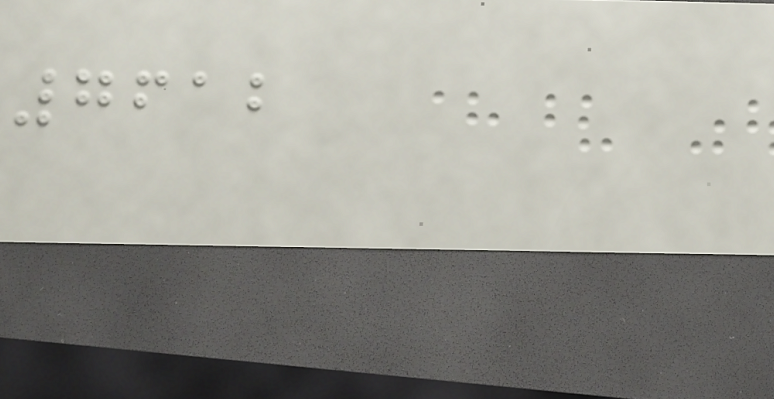7612
